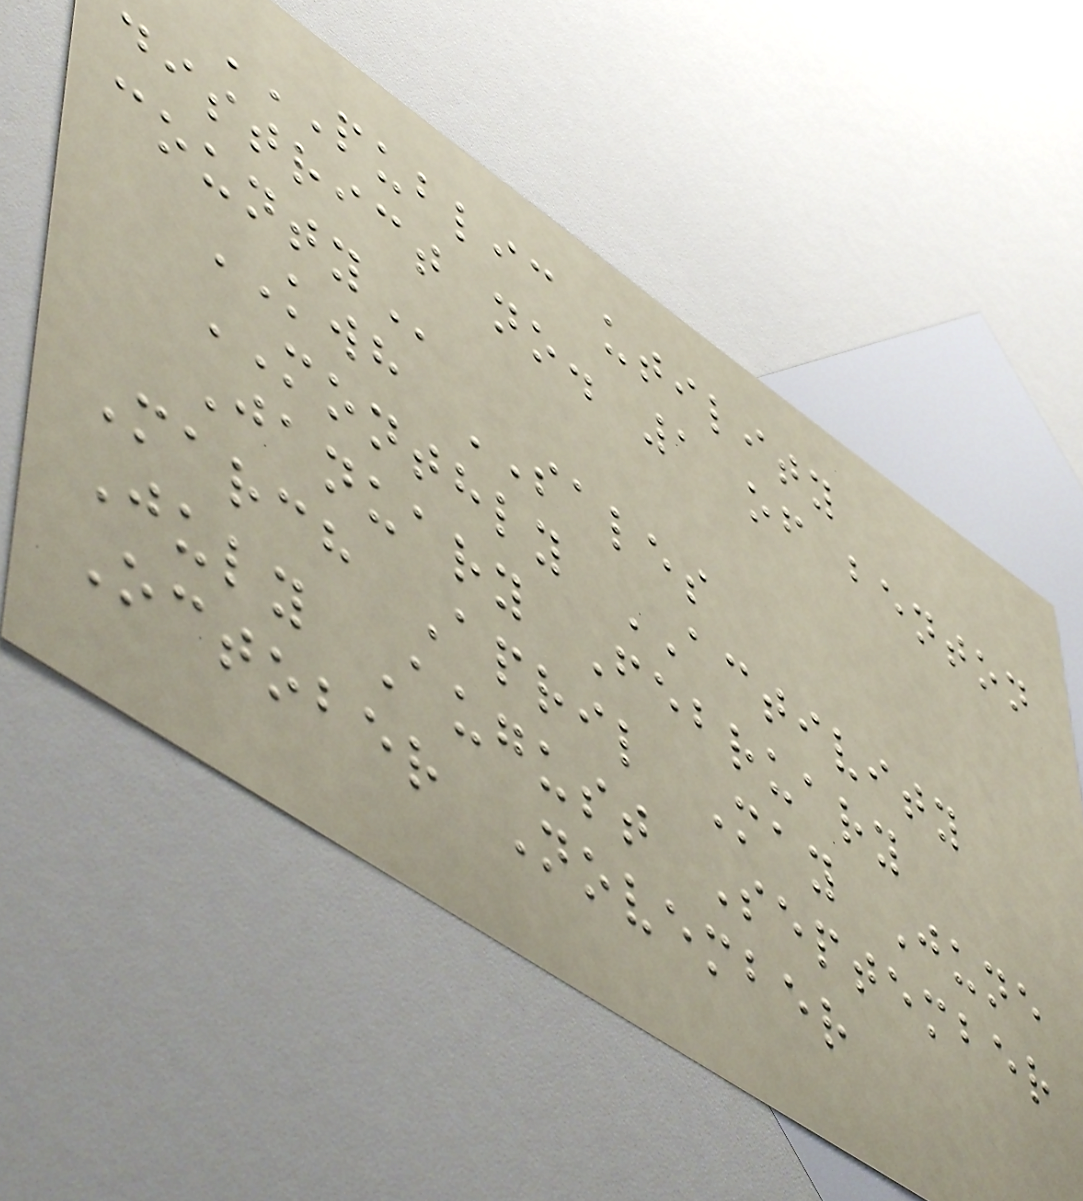PUBLIC UTILITY
DISTRICT NO. 1 OF BENTON
COUNTY
KWH SALES
MONTHLY ACTIVITY
January February
March April May June
July August September
October November
